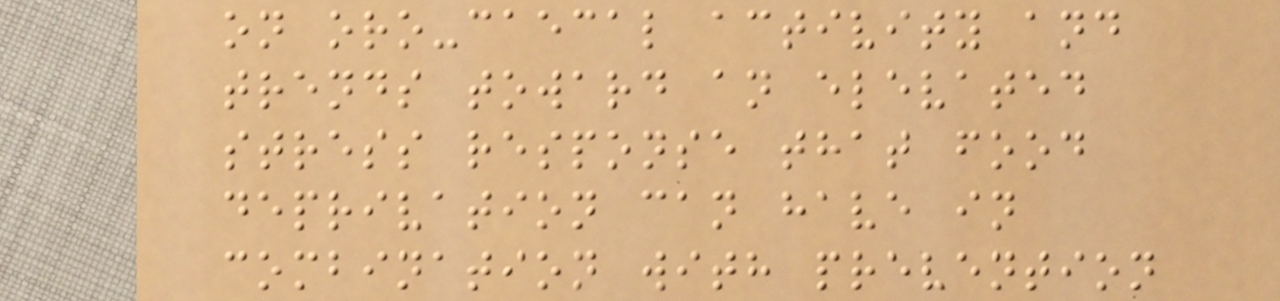on oro-caecal activity and
trends toward an elevated
stress response that food
deprivation can have in
combination with prevention
